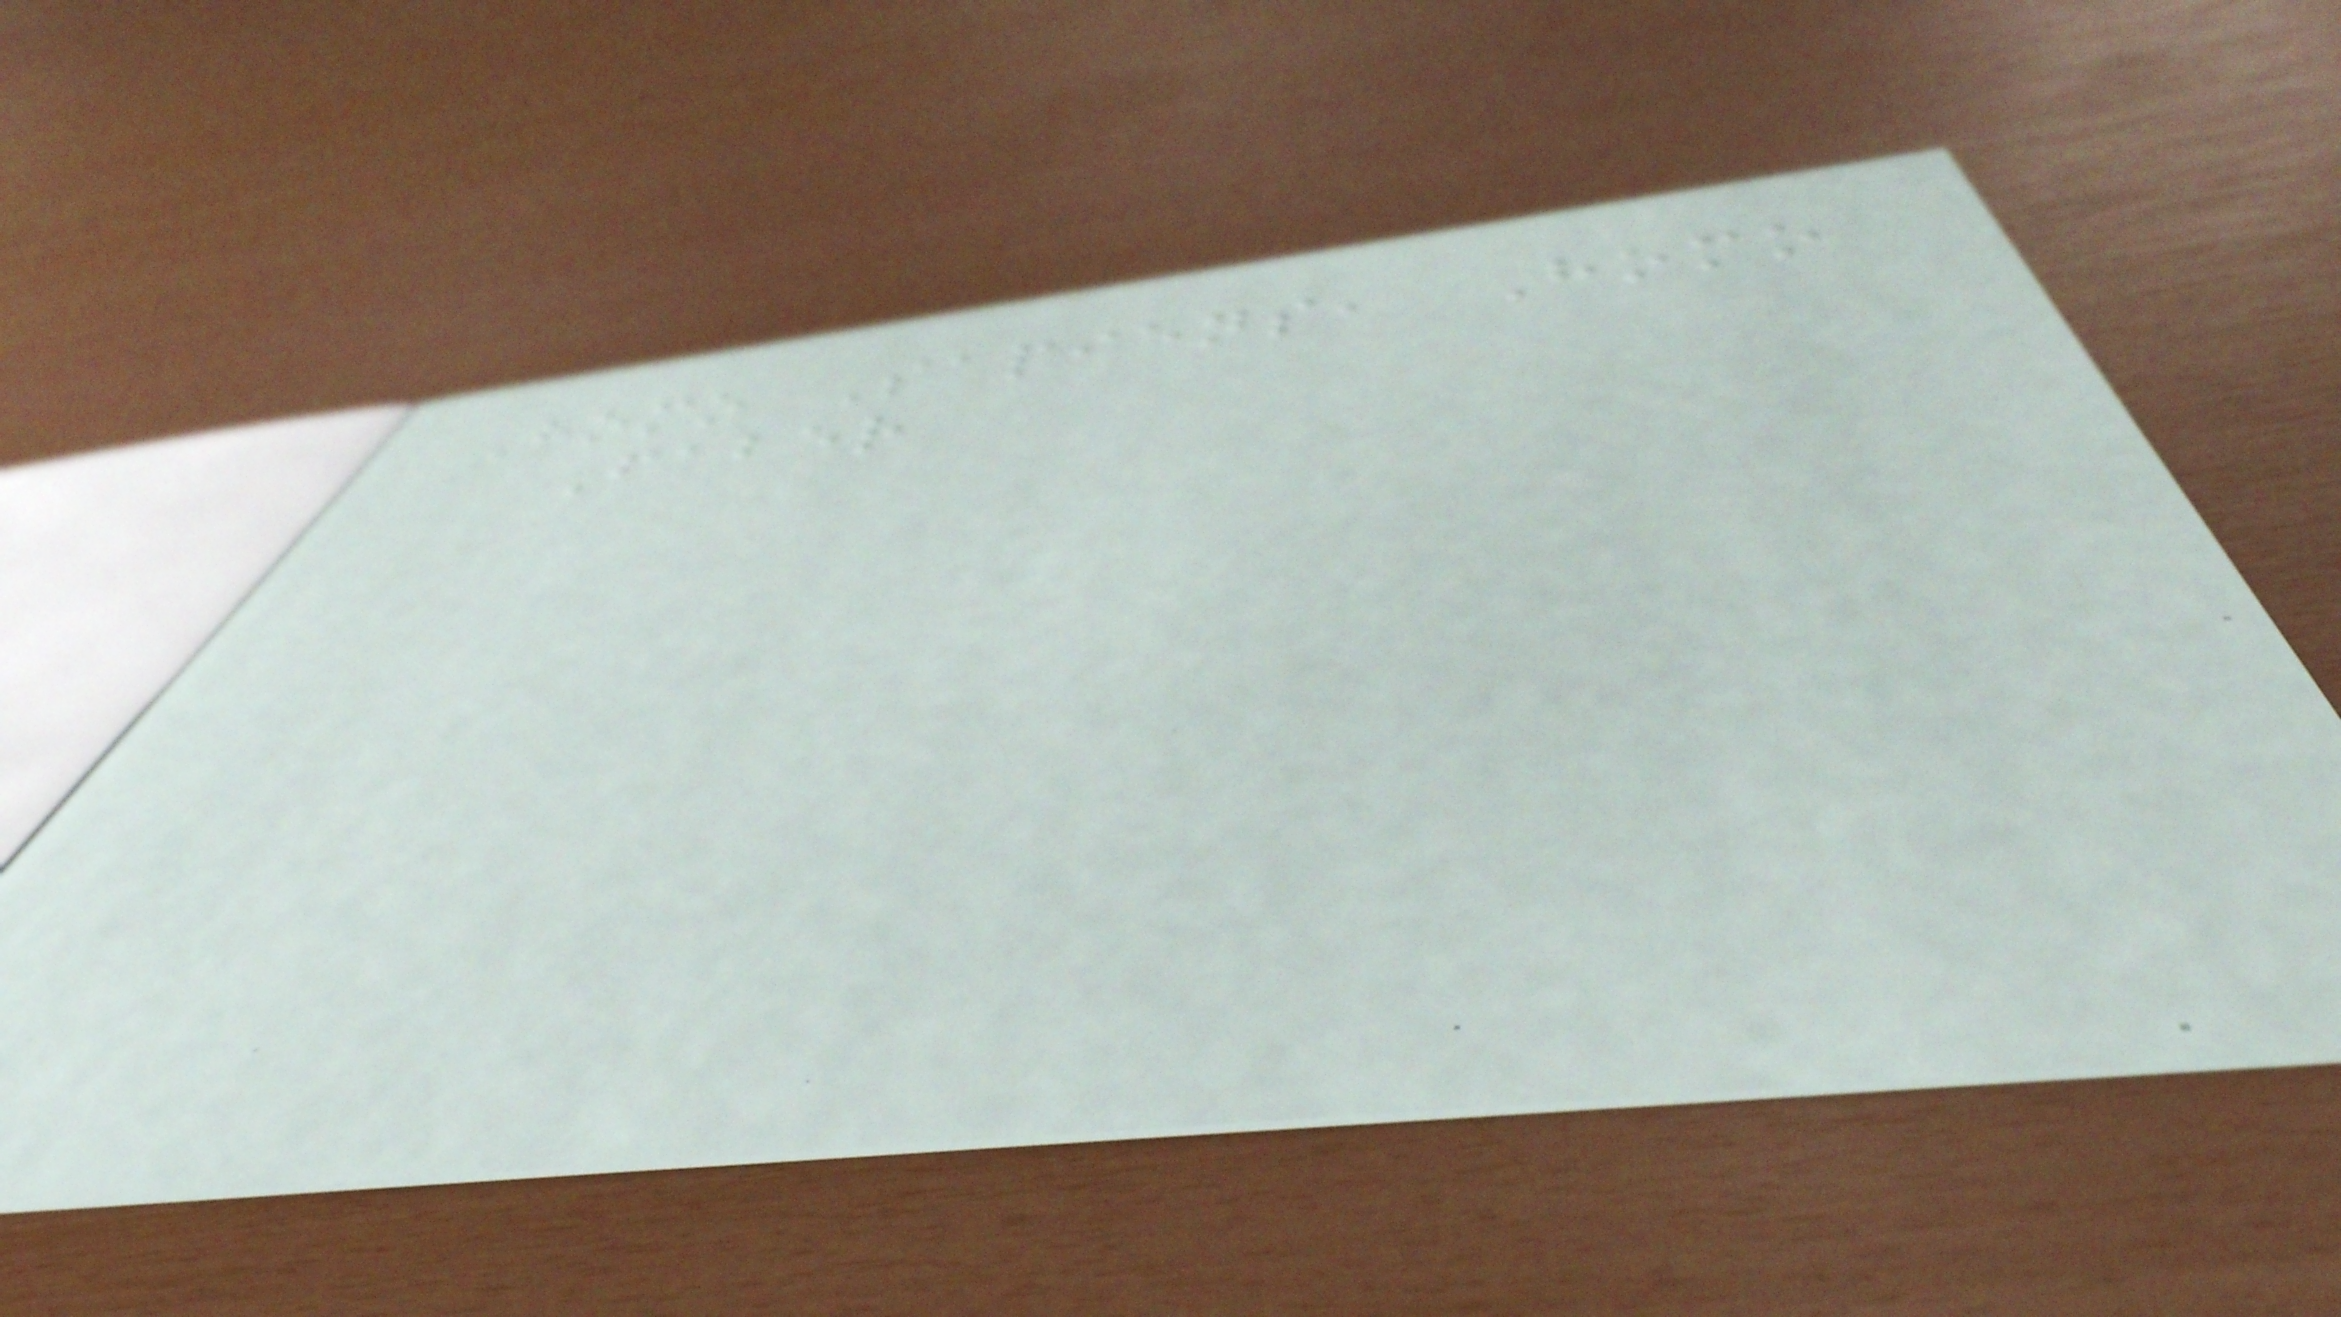Homo Sapiens, Homo
Faber
